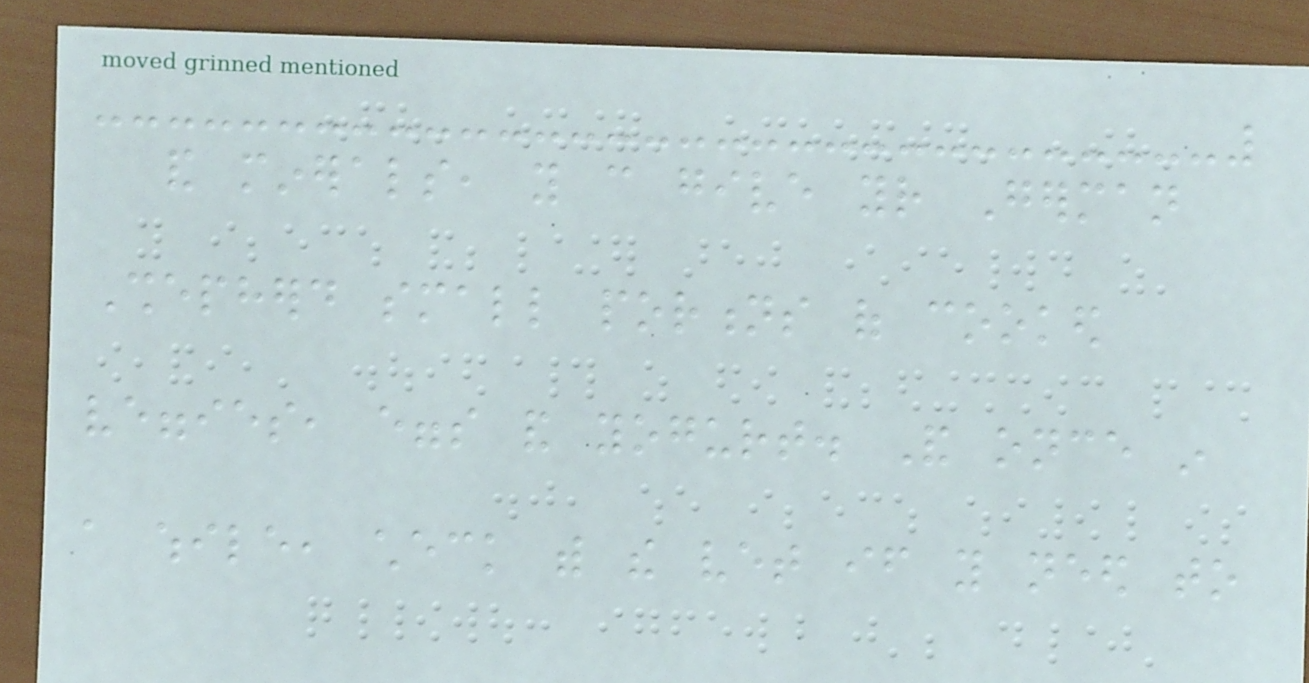and minerals, you can give your German
Shepherd small portions of cooked
veggies, eggs and yogurt. And once in
a while, check with the vet if you need to
